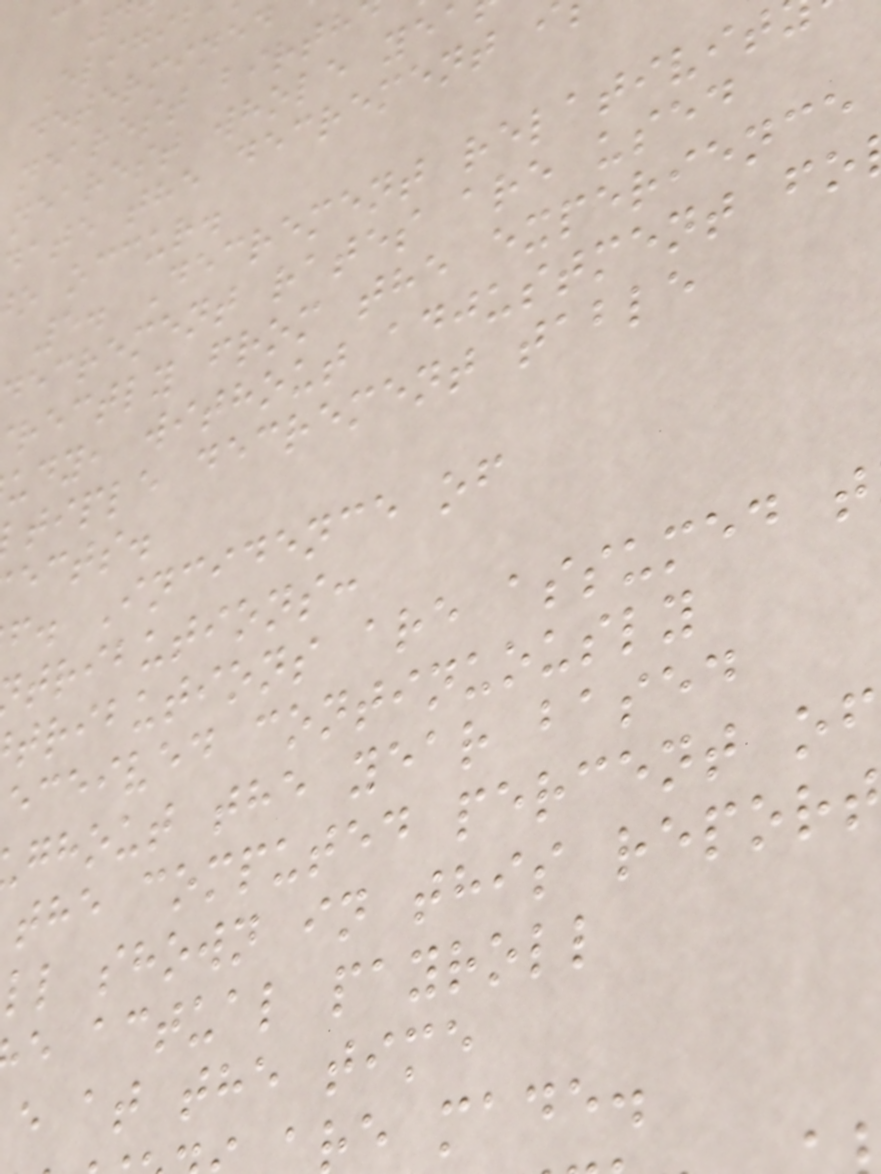Eligib
determined
nearest birth
nearest whole ye
date the decrement
o occur.
5. Decrement relativit
ecrement rates are used
rectly from the experience
udy, without adjustment fo
tiple decrement table
ects.
f. Incidence of
tributions:
tributions are assumed t
eceived continuously
ghout the year based
the computed percent of
ll shown in this report
e actual payroll
e at the time
e made.
